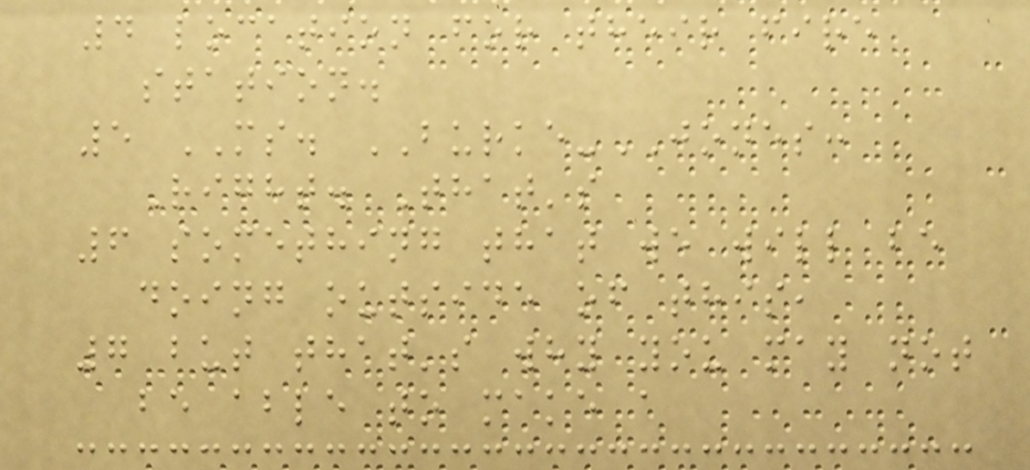4 location for their fire
station.
5 MS. BURKE-JONES:
Right. That's
6 something that we will be
doing outside of this,
7 but that's why you may not
be able to make a
